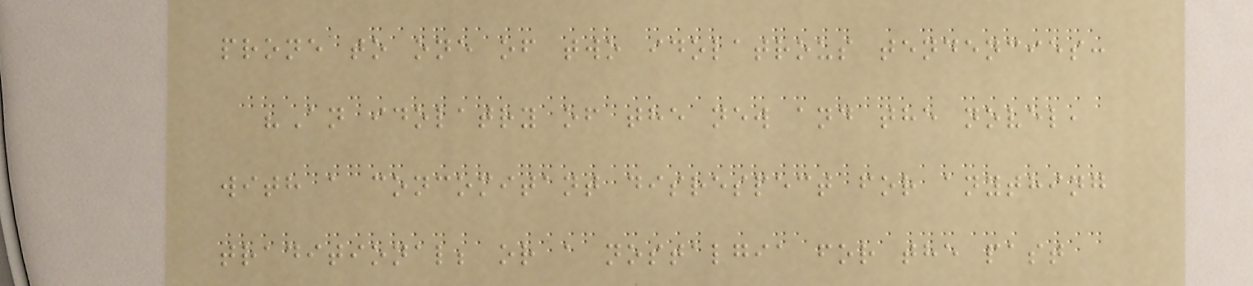prone to one of two idolatrous tendencies:
"An idolatry of the new and the novel,
with a concomitant disrespect for anything
traditional; or a nostalgia for the past
